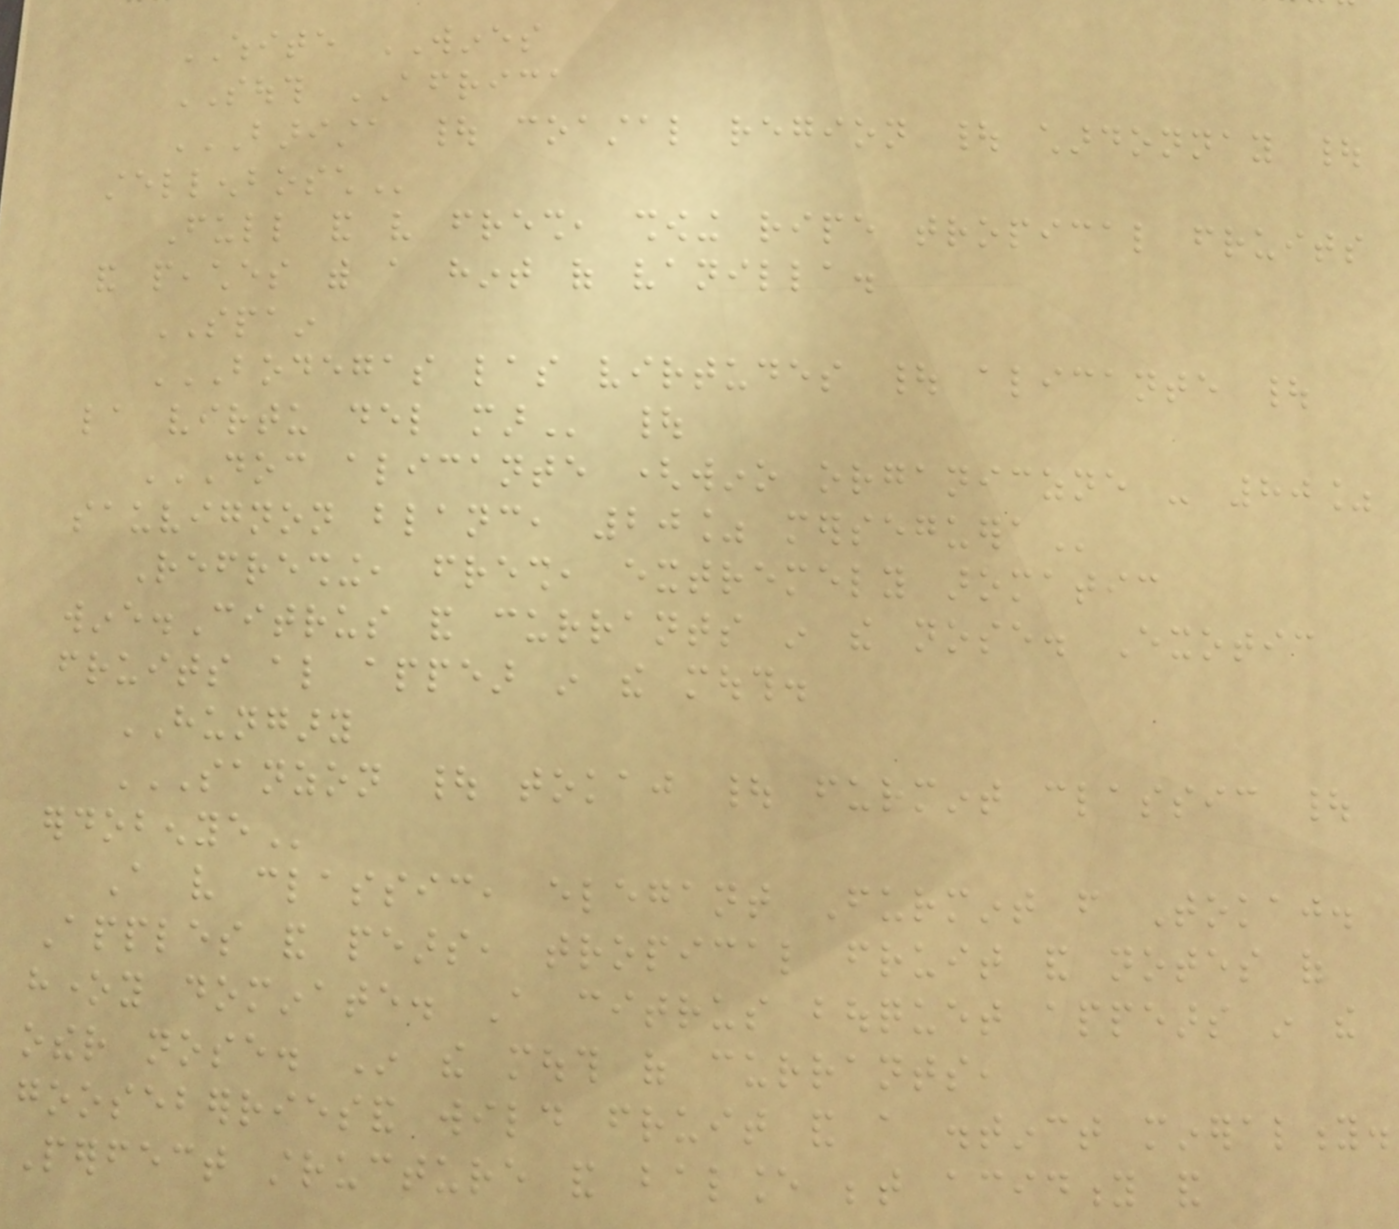WHITE WINES
SOUTH AFRICA
BARISTA | COASTAL REGION | CHARDONNAY |
STELLENBOSCH
Full and very fresh, showing ripe tropical fruits
and peaches with a hint of vanilla.
SPAIN
BODEGAS LAS VIRTUDES | ALICANTE |
LA VIRTU DEL MAR |
DOC ALICANTE (WINO ORGANICZNE - 80%
SAUVIGNON BLANC, 20% MERSEGUERA
Refreshing, fresh, extremely aromatic
wine.Citrus and currants in the nose. Exotic
fruits also appear in the mouth.
HUNGARY
SANZON | TOKAJ | FURMINT CLASSIC |
ERDOBENYE
A very classic, elegant Furmint from Tokaj.
Apples and pears, tropical fruit and notes of
honey dominate. A citrus bouquet appears in the
other nose. In the mouth of currants,
gooseberriesand wild fruit and a distinct minerality.
Perfect structure and balance between acidity and
